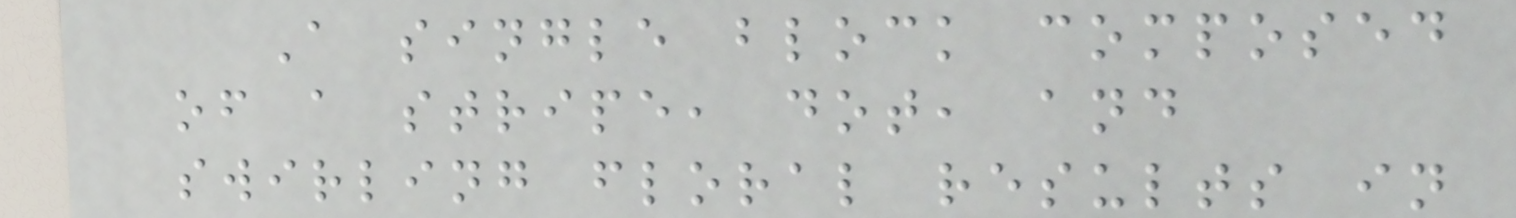A single block composed
of a stripe, dot, and
swirling floral results in
